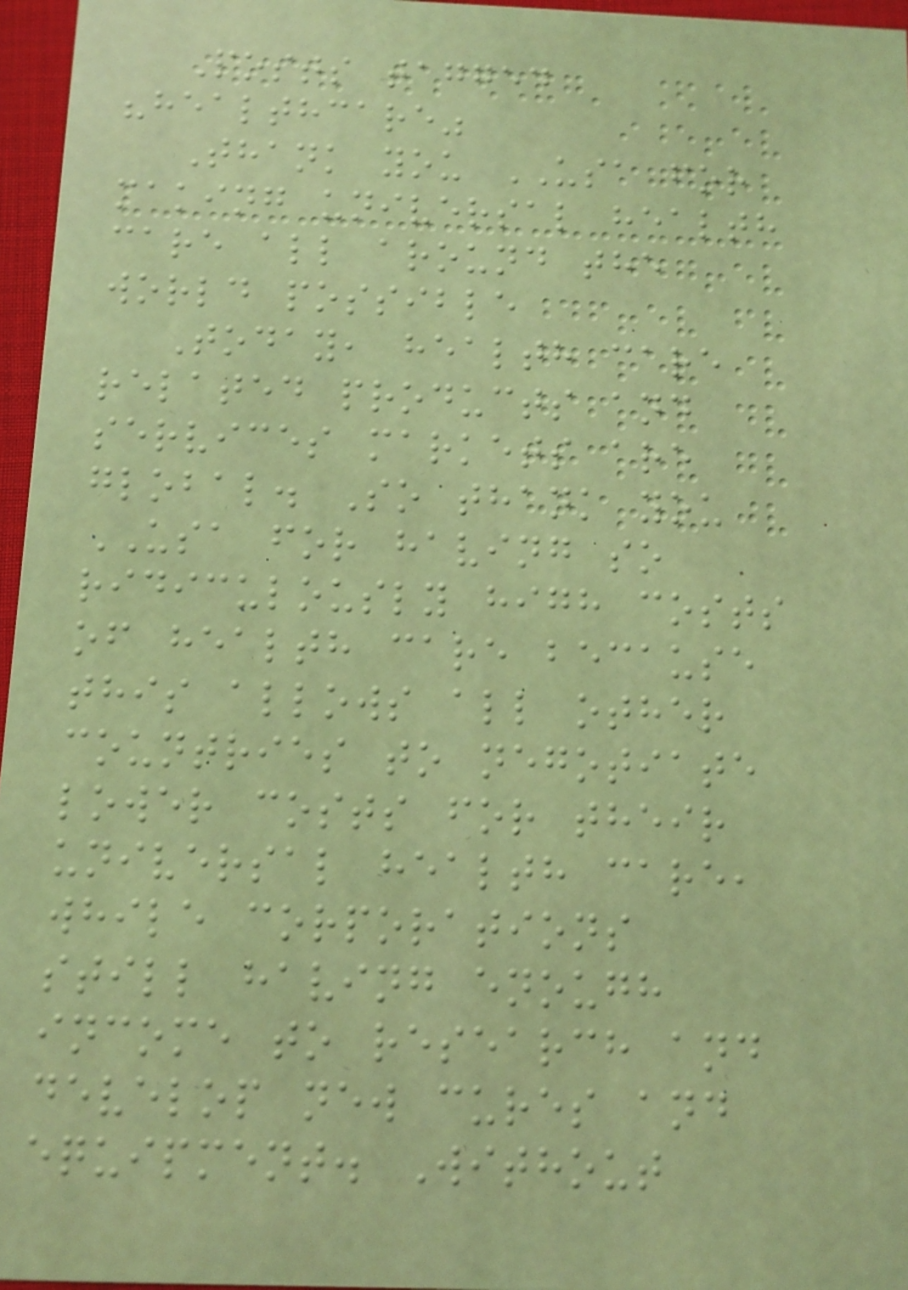Posts tagged
"healthcare"
Thank you USA for
making universal health
care all around the
world possible
Today, health care
related products and
services markets are
global. So thank you
USA for having so
ridiculously high costs
of health care because
this allows all other
countries to negotiate
lower costs for their
universal health care,
while corporations
still having enough
income to research and
develop new cures and
equipment. Without
